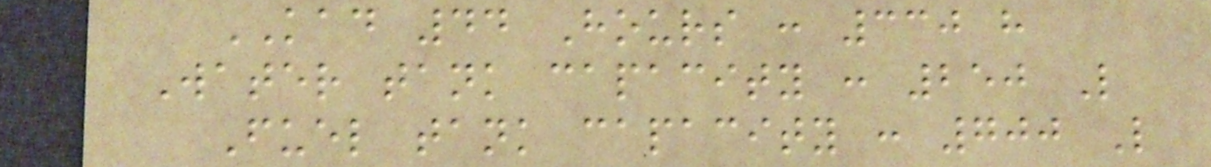KAD 44 Hours : 330 h
Water tank capacity : 250 L
Fuel tank capacity : 700 L
